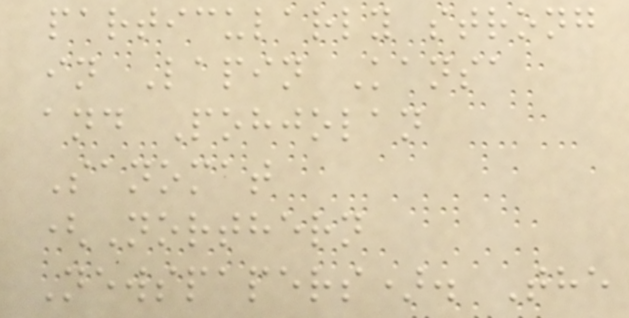particularly strong
in Lapin Kansa
and Pohjolan
Sanomat
(Northern
Newspapers). The
